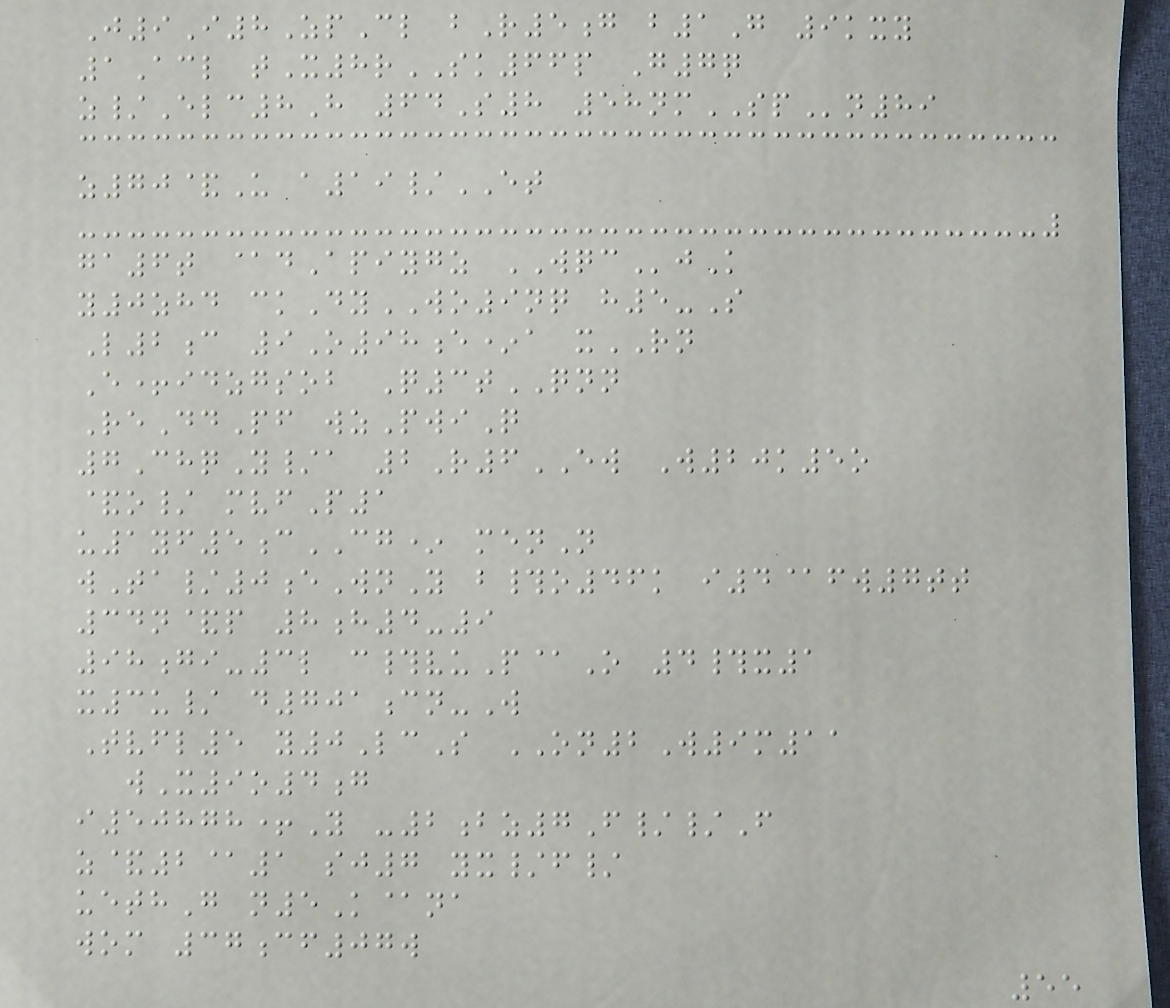J9I8ZpCl bR5g b1G 9kxy
1Acl tX8rSK66p G7q
z/Elc8H 64S8 58nmSPn89
z70&U a19/ET
ga6t @dApiygz WQCjK
y0zhd ckDyWO9nq h5-S
L2c 9O98e*a xRN
E+idzgsob Q3tQNN
ReDdPf wzPwiQ
7ChqY/a 2R6EW W20k5o
&o/ mvfP1
u1yf5cCG* menN
wTa/0eWnY b#o46k i4@fw7tt
34n&p 8h4-9
98gi-3l c#vuP@O 4#x1
x3u/ d701cn-W
Tvfl5 y0LcS ON2W9m11
wX9o4g
i50878+Y -2bz7F//F
z&2@1 sj7 yx/f/
uethG n5K@na
wom 37cf07w
55
